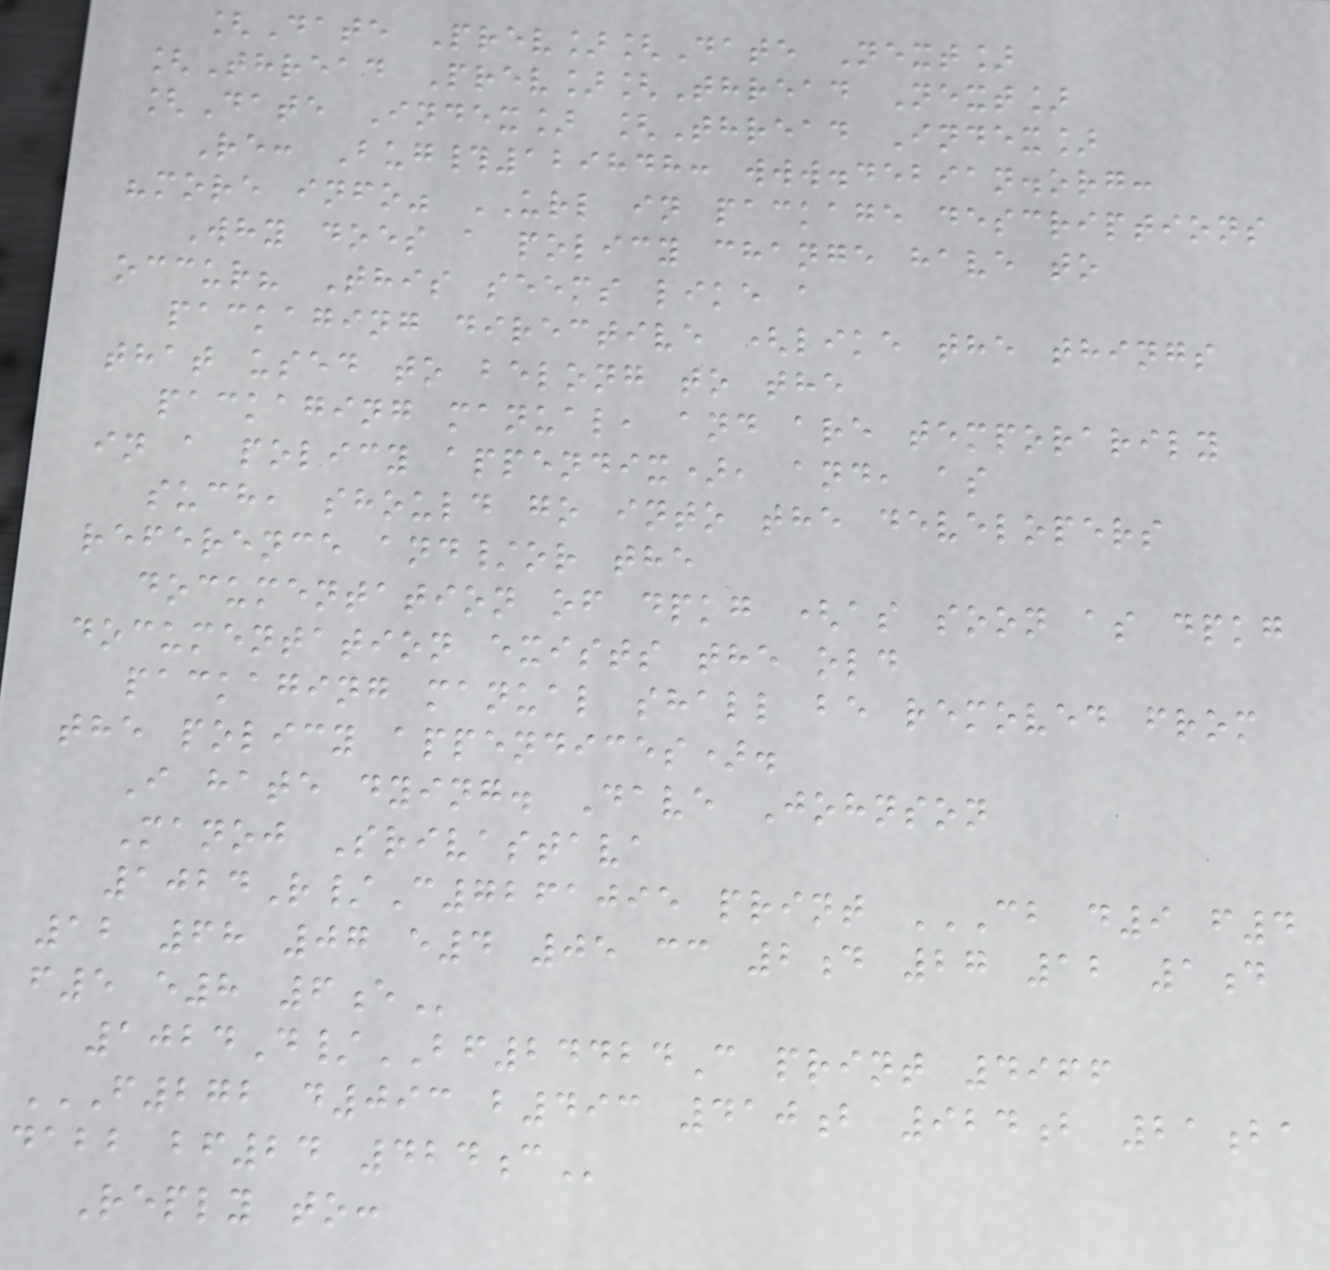[Date Prev][Date Next]
[Thread Prev][Thread Next]
[Date Index] [Thread Index]
Re: Bug#129848: www.debian.org:
"more info" URL in package descriptions
Why does a policy change have to
occur? This seems like a
packaging directive (like the things
that used to belong to the
packaging manual, and are temporarily
in a policy appendix), and, as
such, should go into the developers
reference and/or the
documentation of dpkg (as soon as dpkg
documentation exists the old
packaging manual shall be removed from
the policy appendices).
I hate dying. Dave Johnson
Manoj Srivastava
1024R/C7261095 print CB D9 F4
12 68 07 E4 05 CC 2D 27 12 1D
F5 E8 6E
1024D/BF24424C print 4966
F272 D093 B493 410B 924B 21BA
DABB BF24 424C
Reply to:
